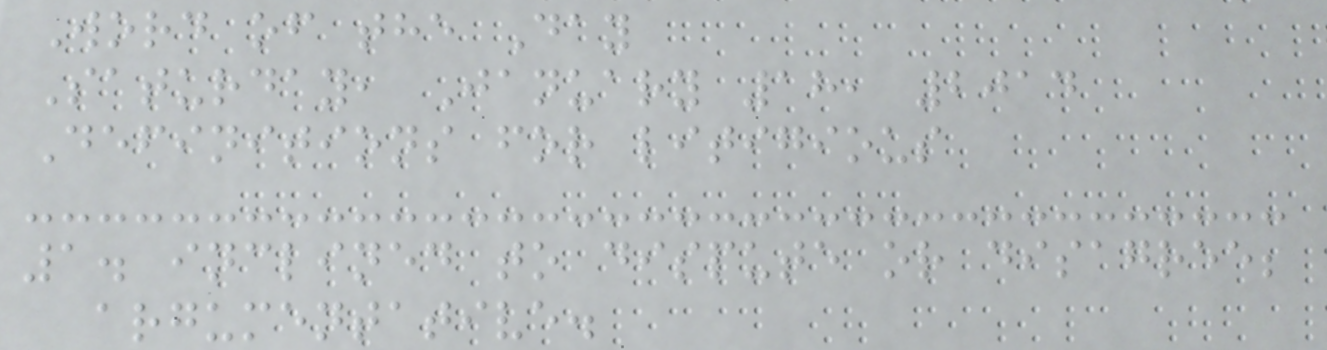Word of the Day
Saturday, January 18, 2014
Definitions for litigious
1. inclined to dispute or disagree;
argumentative.
